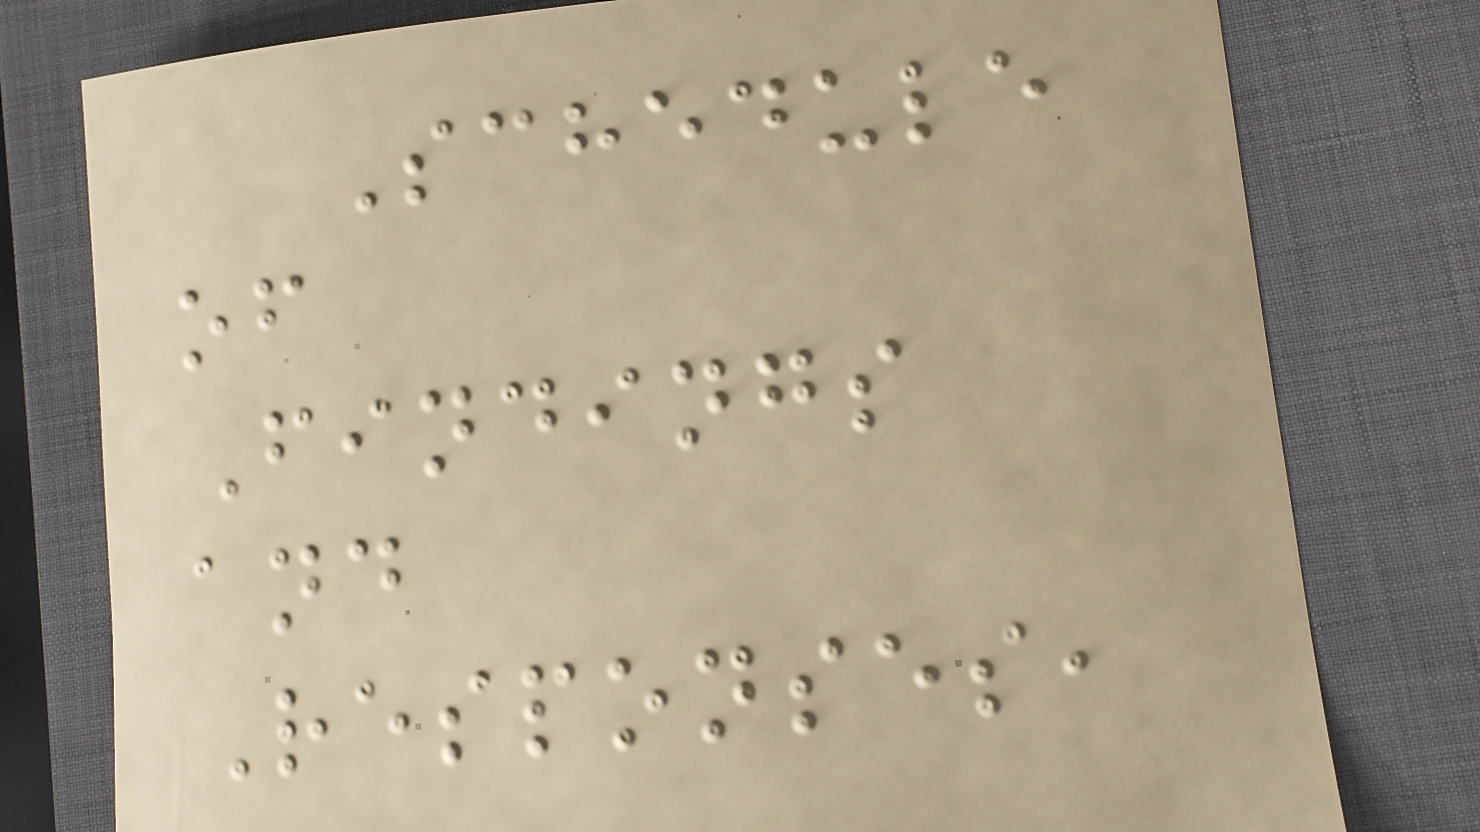Schedule
of
Findings
and
Responses,
